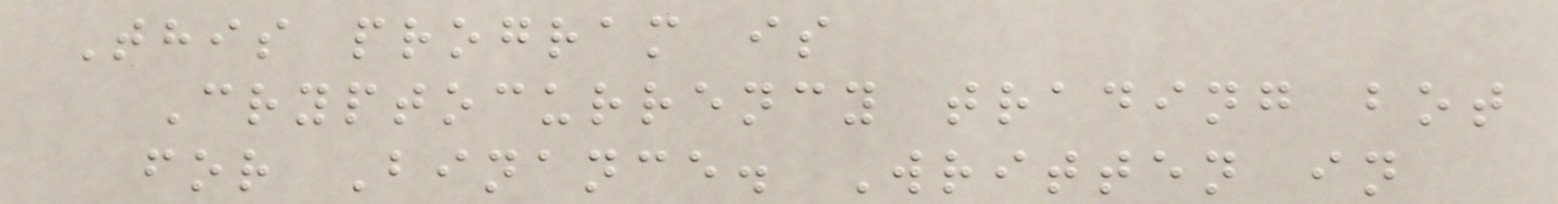This program is
Cryptocurrency trading bot
for Binance. Written in
